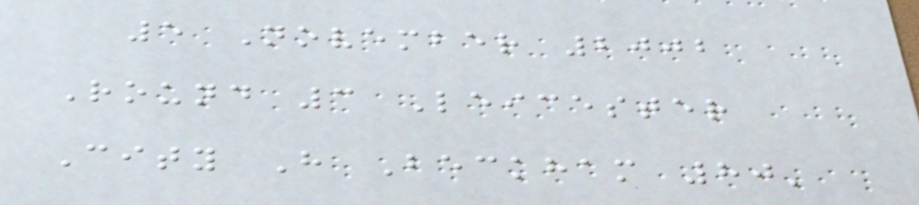5 November 2002
Round 3 Leicester
City H Beckham 80'
